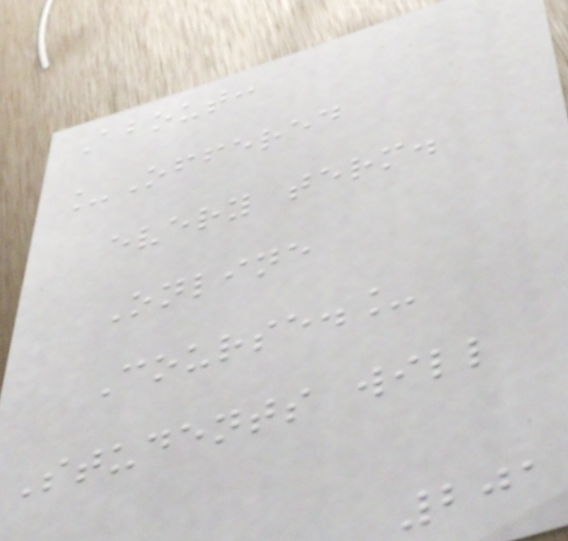About:
_Offered
every term.
Online
Course._
Students will
201
